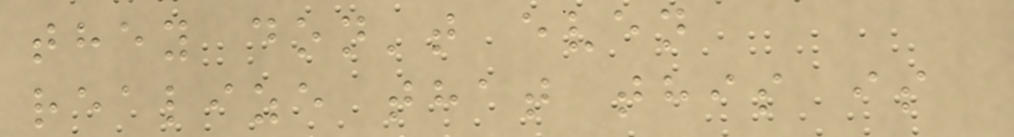they don't even
realize that this is
